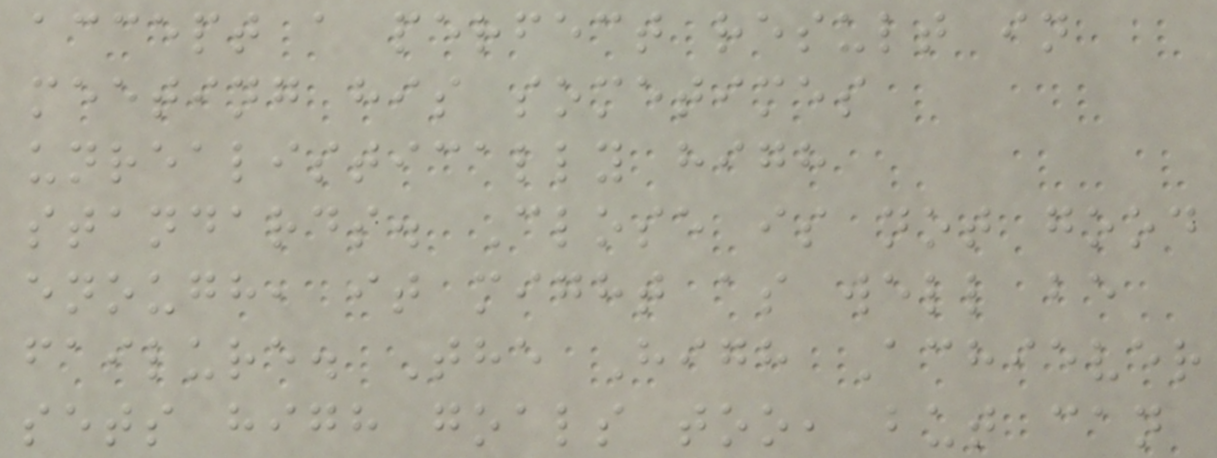accept a perfect result in
meeting his sometimes
unrealistically high
standards. Close is not good
enough, it might as well be
failure. The High Achiever
sets high goals too, but can
